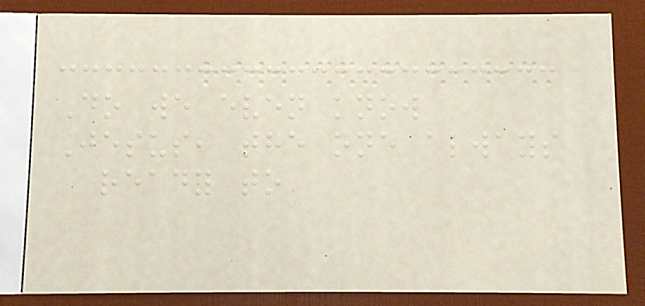Do we even know
Jesus, the one always
ready to
